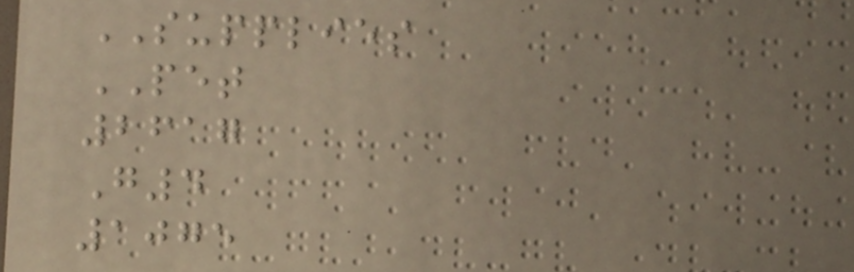SUPPLIES
PET
2617
G4
1075
